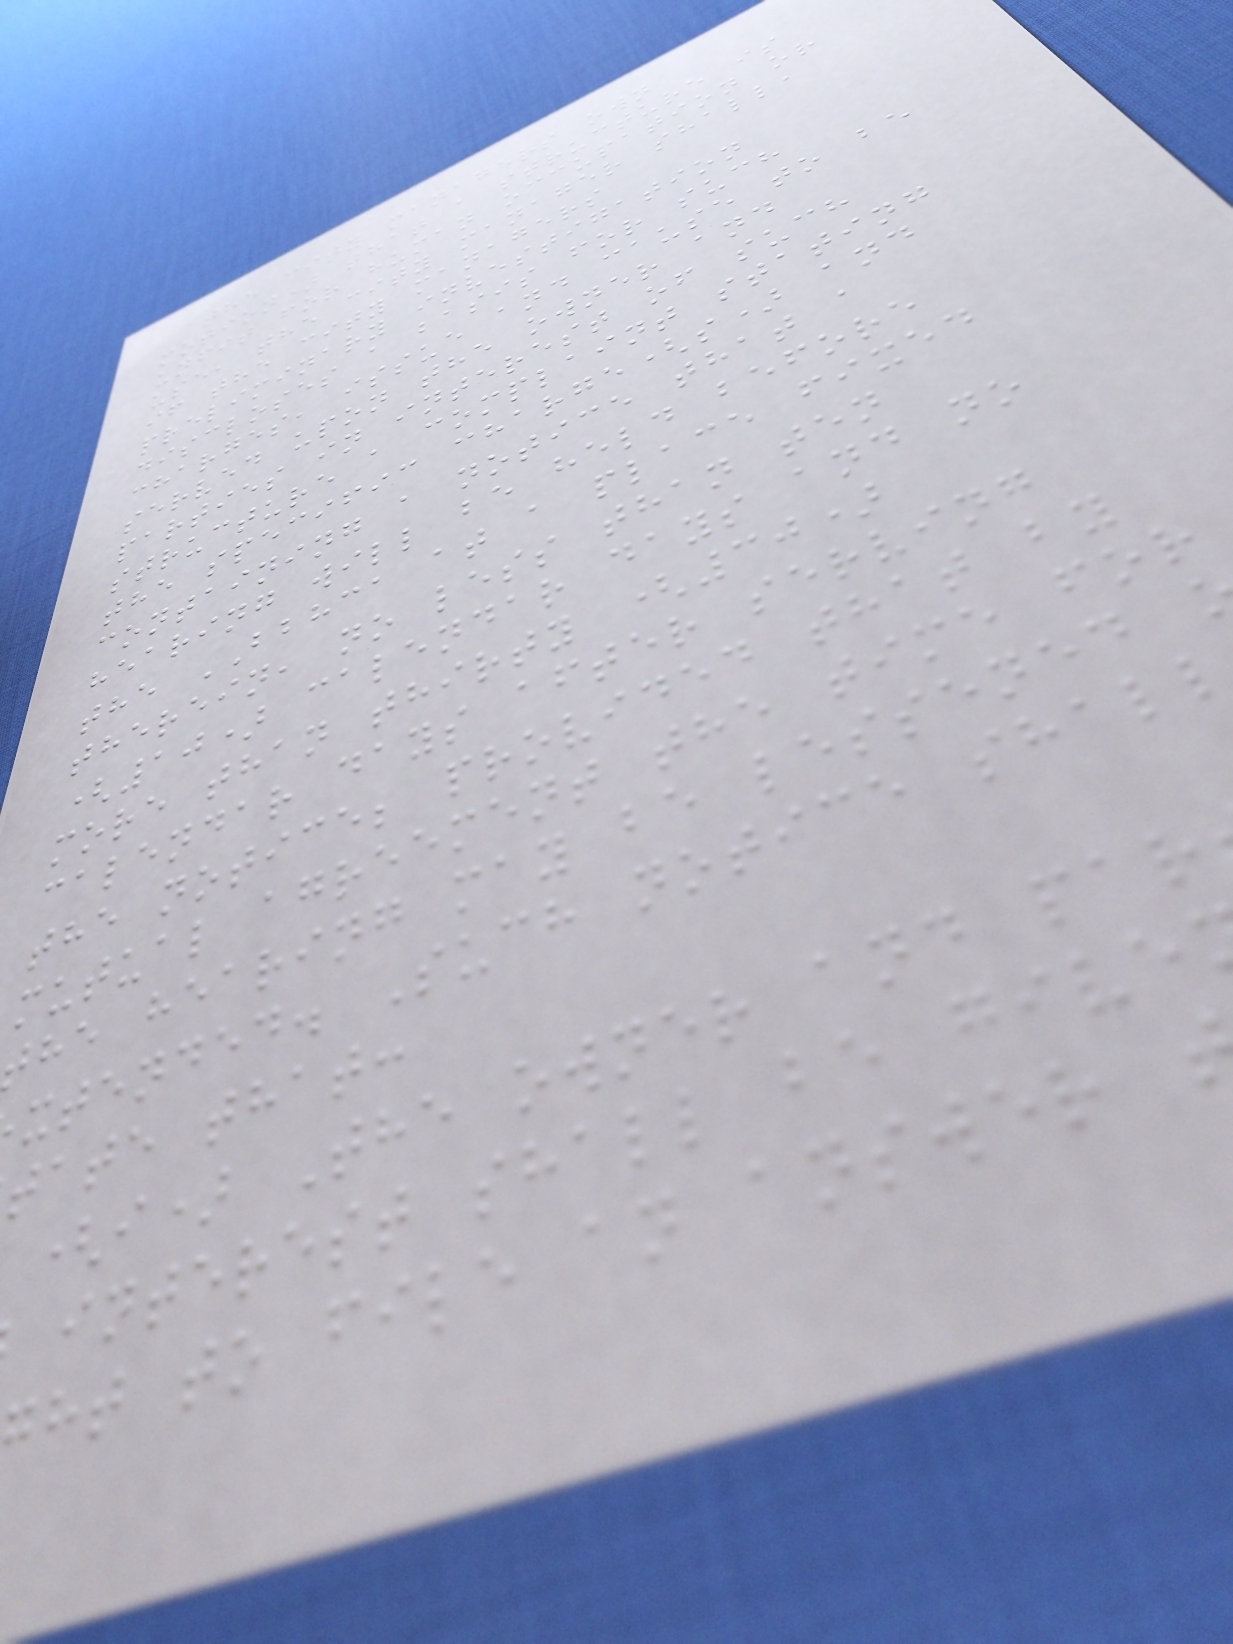the city managers own
motion) that a structure is
unfit for human occupation or
use, the city manager shall,
if the city managers
preliminary investigation
discloses a basis for such
charges, issue and cause to be
served upon the owner and
parties in interest of such
structure a complaint stating
the specific charge(s) and
containing a notice that a
hearing will be held before
the BBHCA at a place fixed
therein, no less than ten
(10) calendar days and no
more than thirty (30)
calendar days after serving
the notice; provided that by
mutual agreement the time for
he hearing may be lessened
xtended. Such notice shall
tate that:
(i) The owner and par
interest shall be give
ht to file an answer
